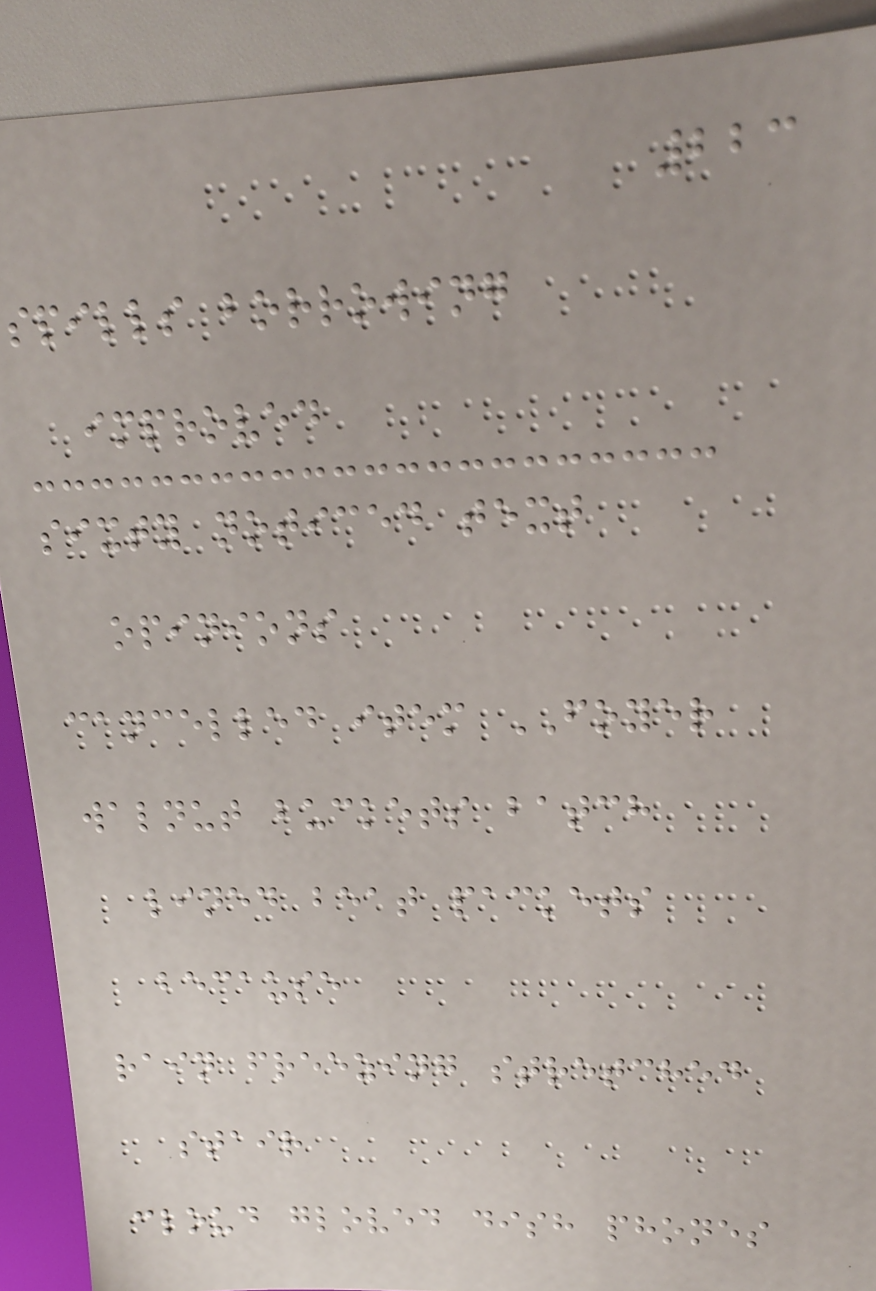223
spills borrowing
improved
sixty noticed text
opinions
cancelled item FOYER
walnut buckets batch
lined beat packets
because
rain freezing stretched
stair
cloud gloved dish phones
